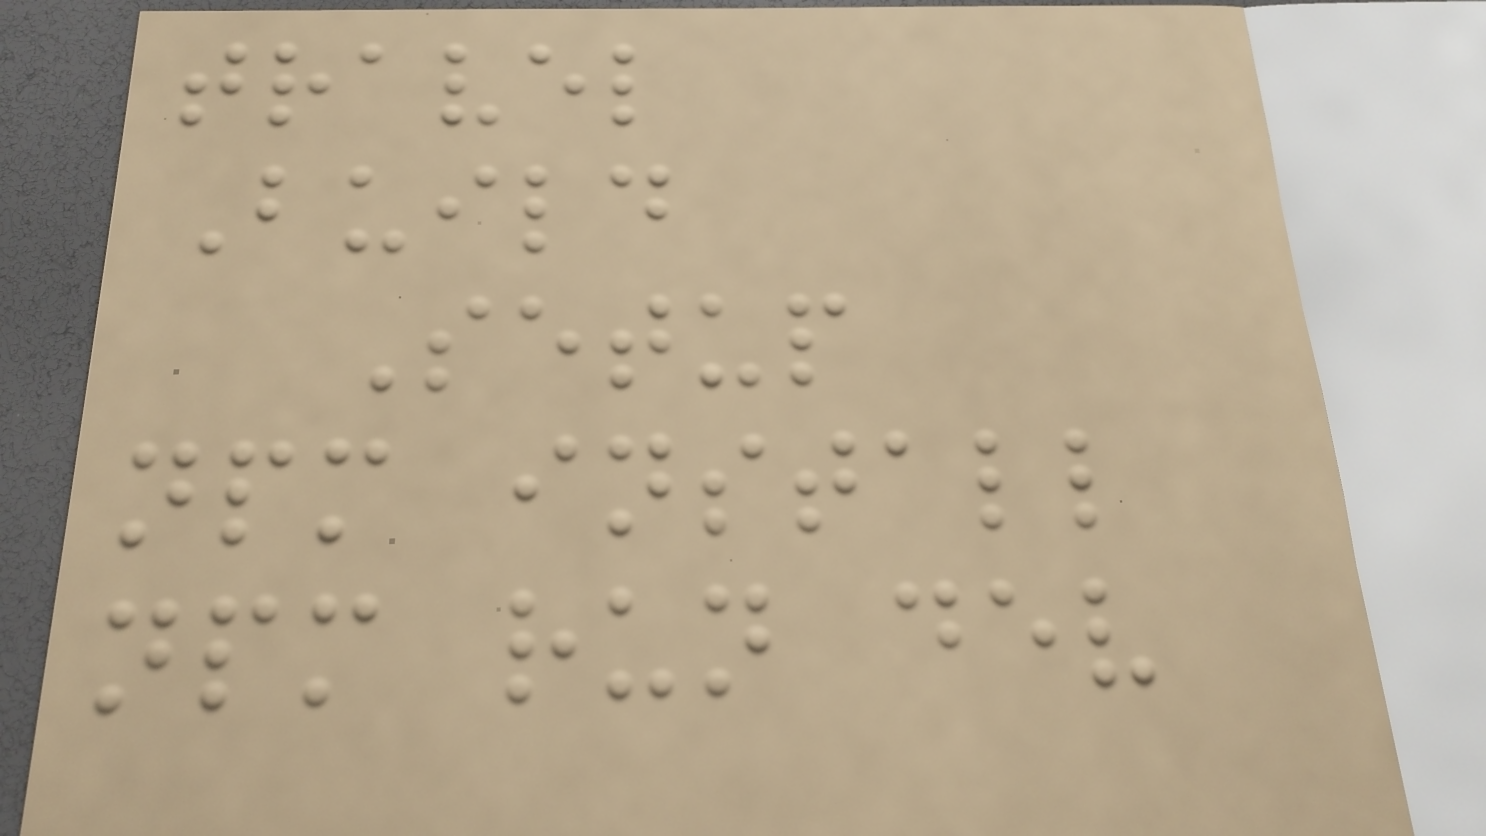travel
Build
Setup
npm install
npm run dev
